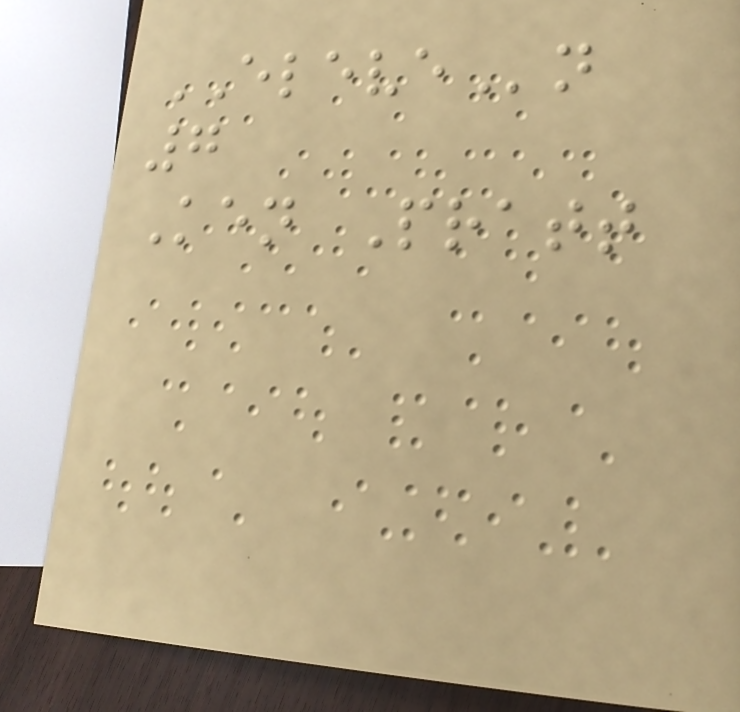ELEVEn
7
Ken Pratt
